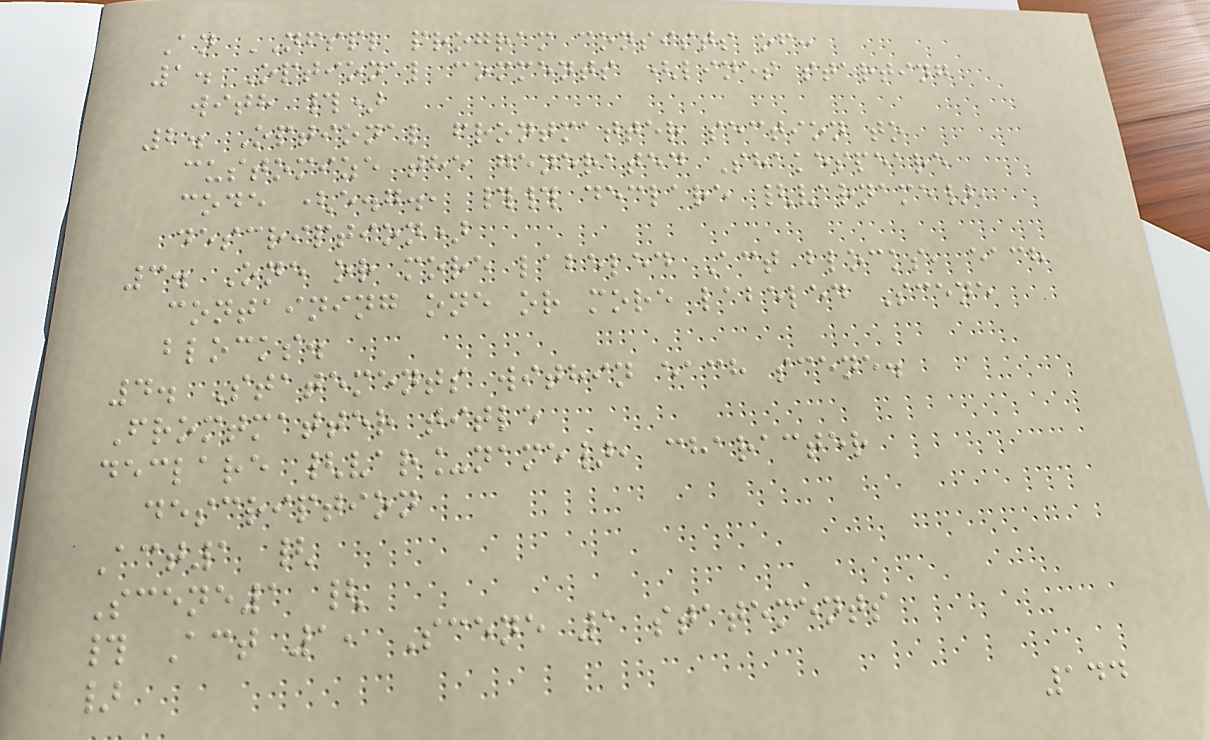An NFSPL program consists of:
1. Optional comments (lines starting
with #)
2. Optional frontmatter section to
customize the generated Shakespeare
code (e.g., ## declare {varname},
description)
3. One or more labeled Act blocks, each
containing one or more labeled Scene
blocks.
4. Statements within each scene.
Fromtmatter title
declare {var_name}, character
description
Act1 {
Scene1 {
# Act 1, Scene 1 statements
}
144
